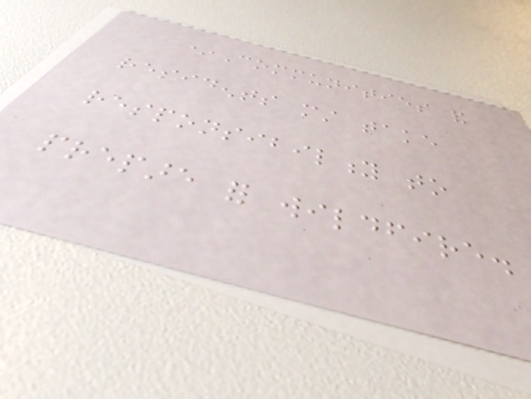*Communities and
residents must take
responsibility to
prepare for wildfire.
